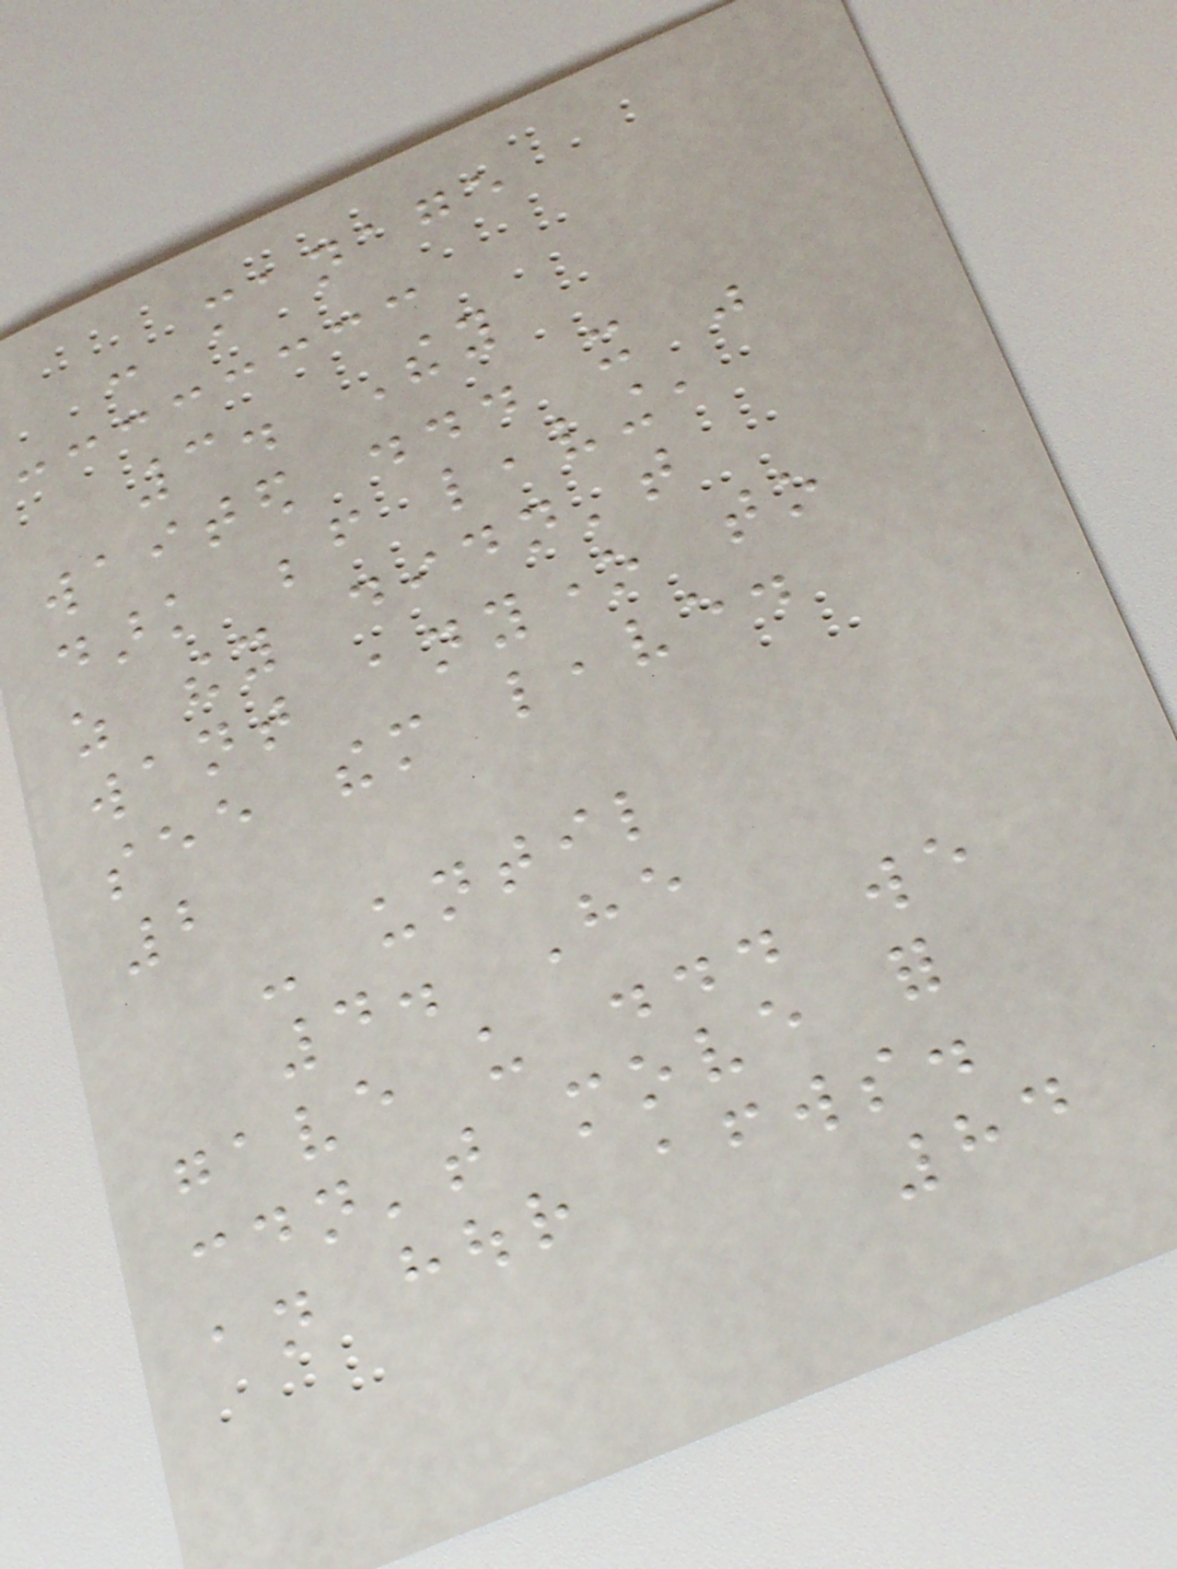- manage
3. They
waited ... it was
dark before leaving,
as they didn't
want anyone to
see them leave.
2
- until
4. He
gave us ... we
couldn't move for
an hour afterwards.
84
